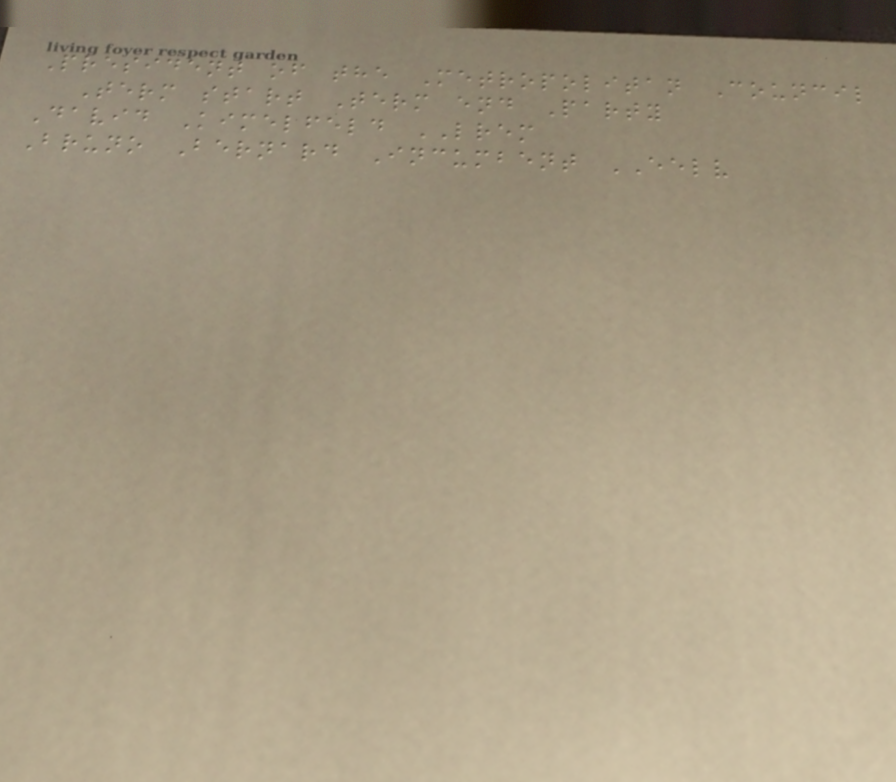President of the Metropolitan Council
Term start Term end Party
David Kimelfeld LREM
Bruno Bernard Incumbent EELV
